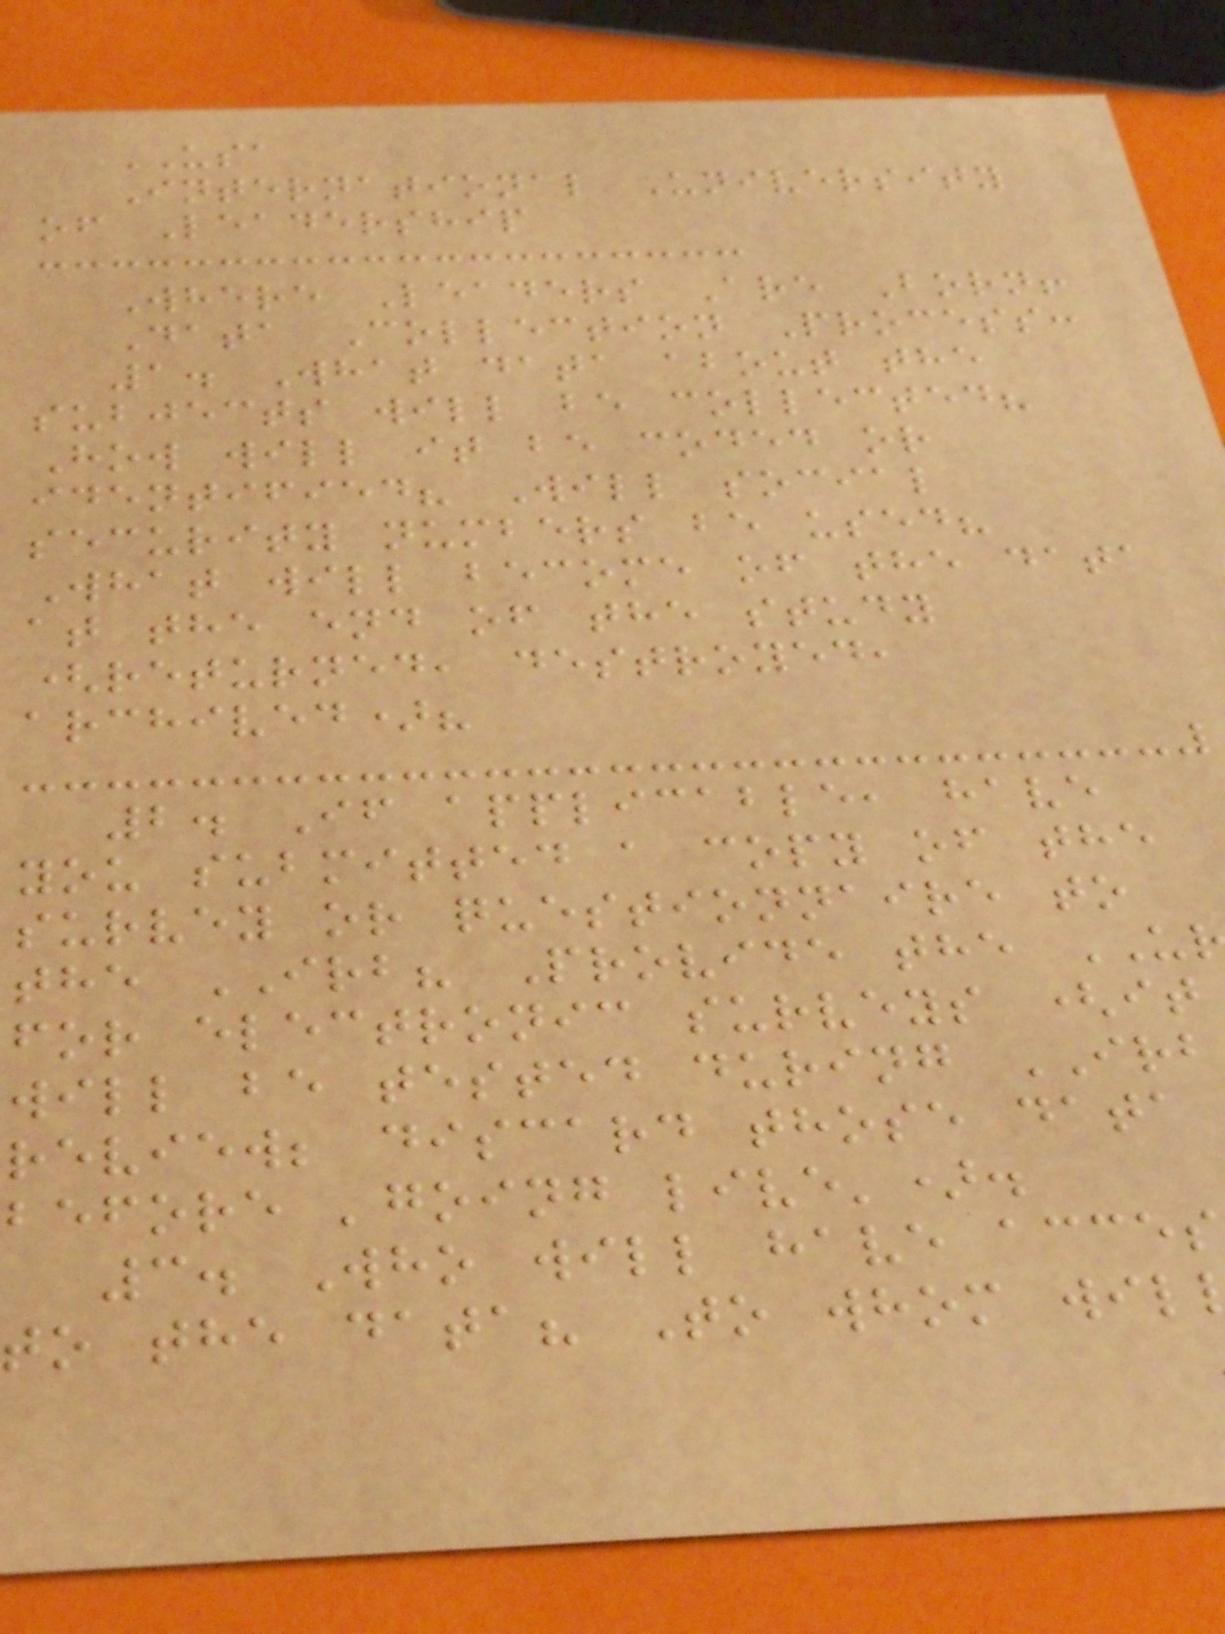USA
International University
of Leadership
Where Leaders Are Born!
Data Collection Process:
1. What data about the
subjects will be collected?
How will it be coded or
identified? Will social
security numbers be used?
What will become of the data
at the end of the study
(returned, destroyed,
archived)?
2. If applicable, have
you submitted a copy of the
survey or questionnaire to
the IRB? Provide the
for electronic surveys (it
will be tested during IRB
review; discard those data
before 'going live').
3. Who will have acces
to the data? To whom wil
